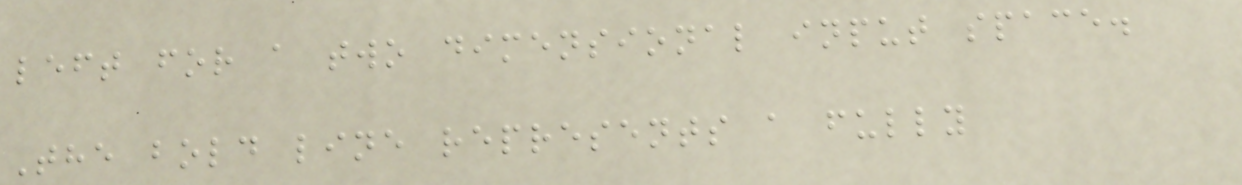left for a two dimensional input space.
The bold line represents a fully
